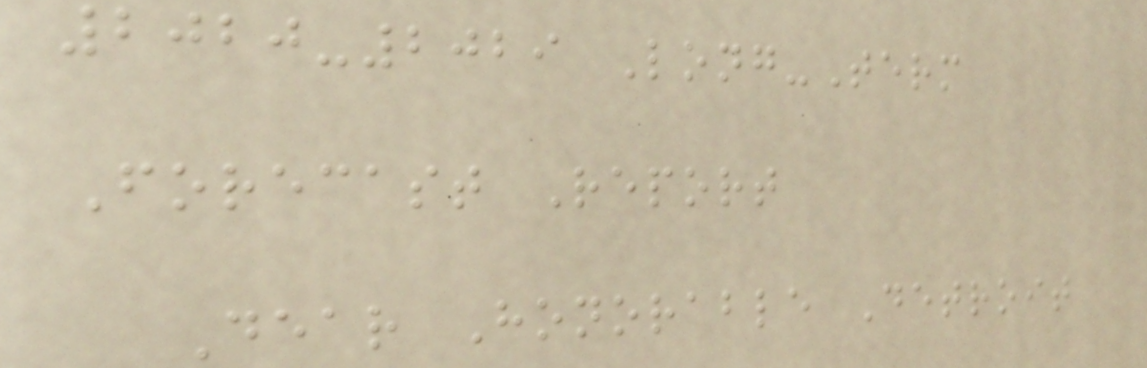2020-2029 Long-Term
Forecast Report
Dear Honorable Detroit
